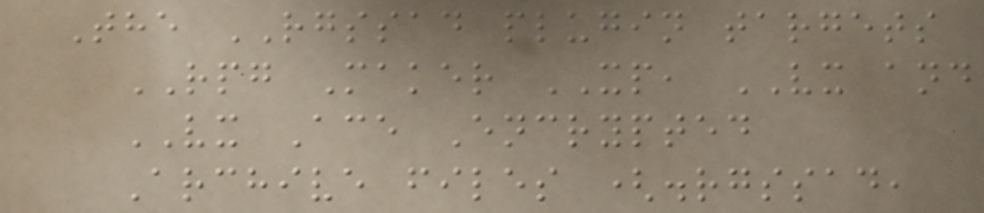The RGSSAD plugin targets
RPG Maker XP, VX and
VX Ace Encrypted
Archive files (.rgssad,
